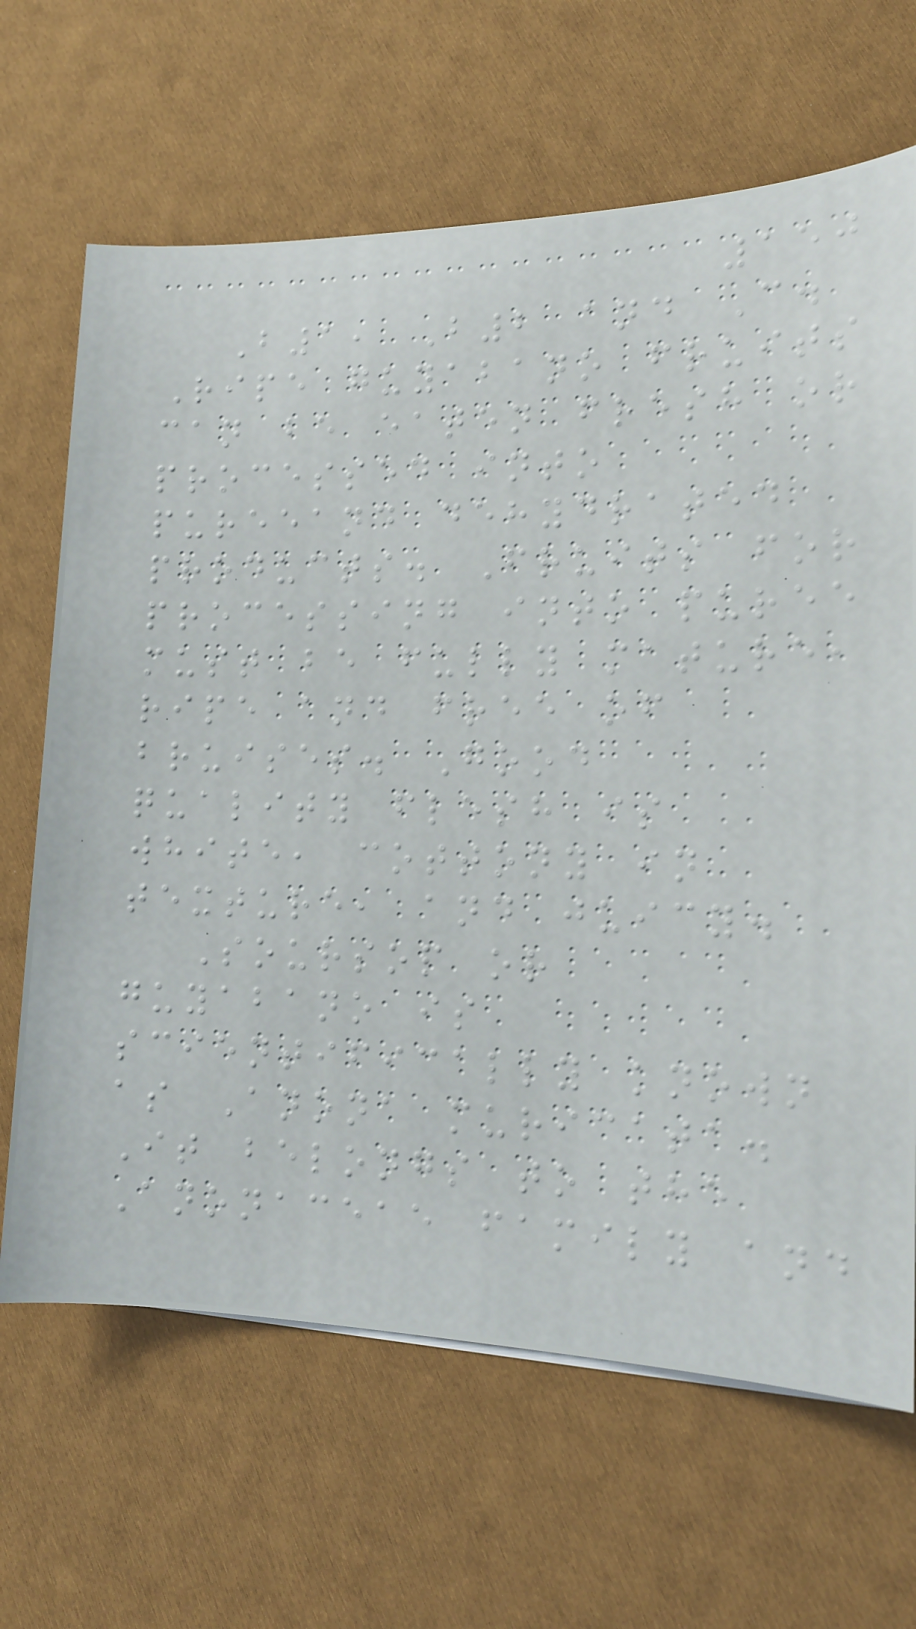150
B1, B2 and C.
Ripe guyabano fruits
can be eaten fresh or
processed into
pureeand dehydrated
products. Fruits for
processing into puree
must be fully mature,
ripe and free of
bruises. Good
quality flesh is
white, cottony in
texture, and juicy.
Soursop or
guyabano is
scientifically known
as Anona muricata.
It belongs to the
Anonaceae family and
